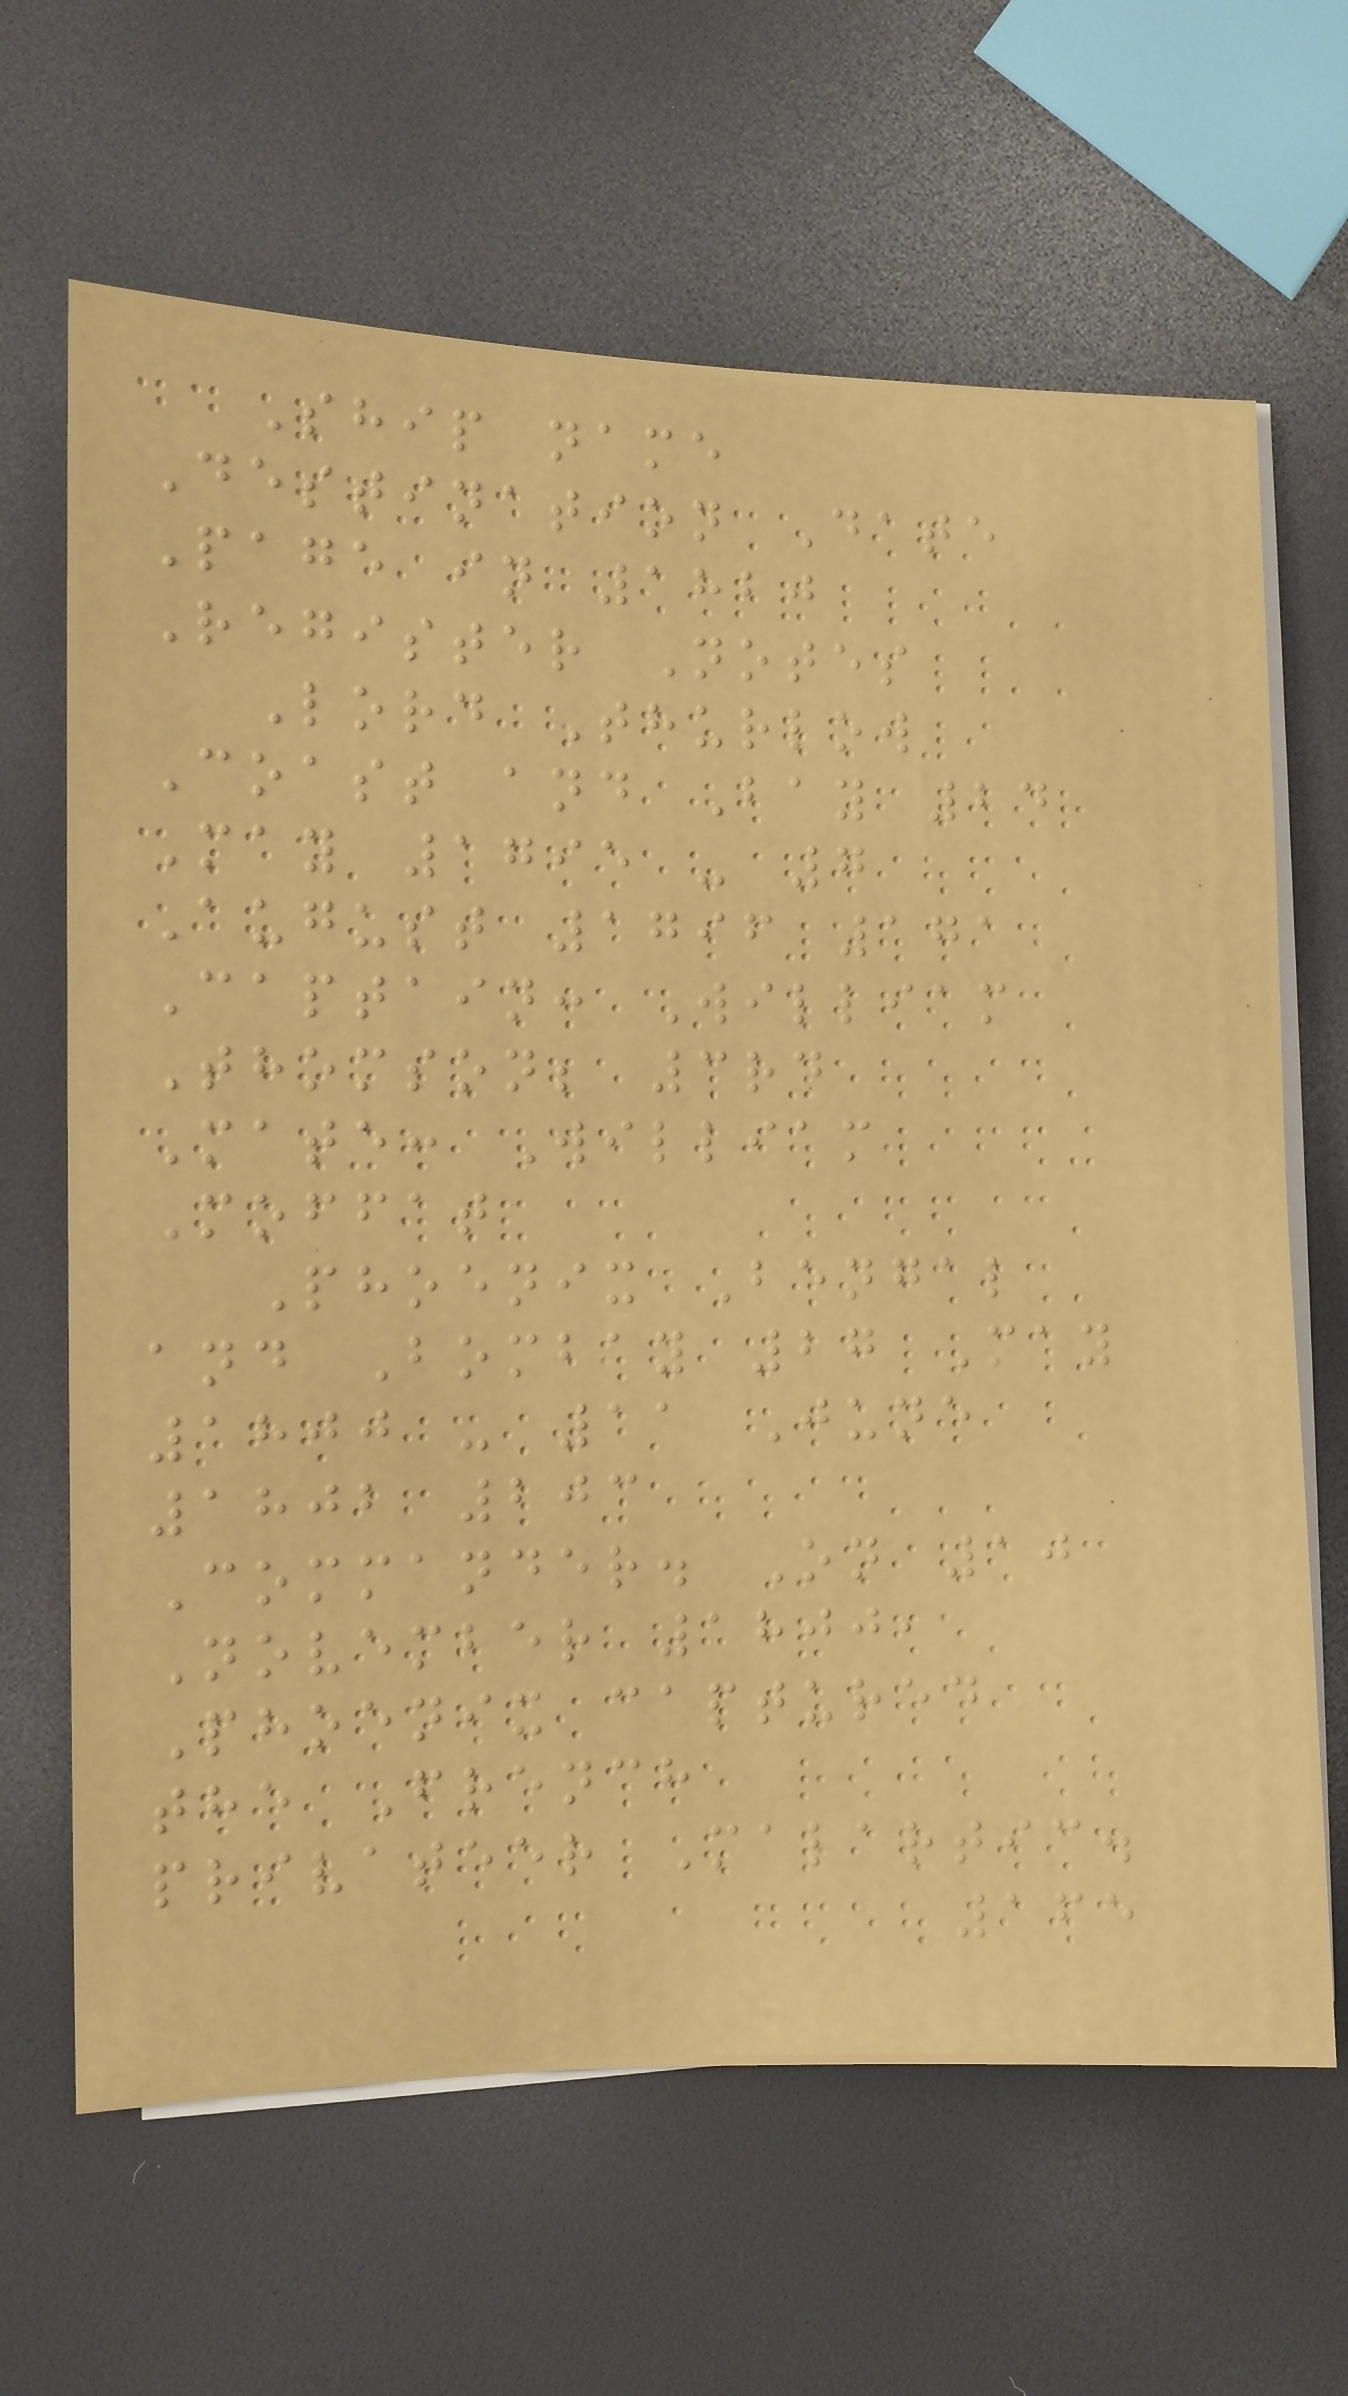Ship name
Destination Date
Page in 1820
Register Notes
Lord Thurlow
Coast and Bay 24
May 1795 - 7
August 1796 171
Captain: William
Thomson; 3rd
Mate: William
Moffat
Phoenix Bengal
and Bombay 27 May
1800 - 11 June
1802 203
Commander. On 10
November 1800,
Phoenix captured
the French
privateer Malartic.
165
